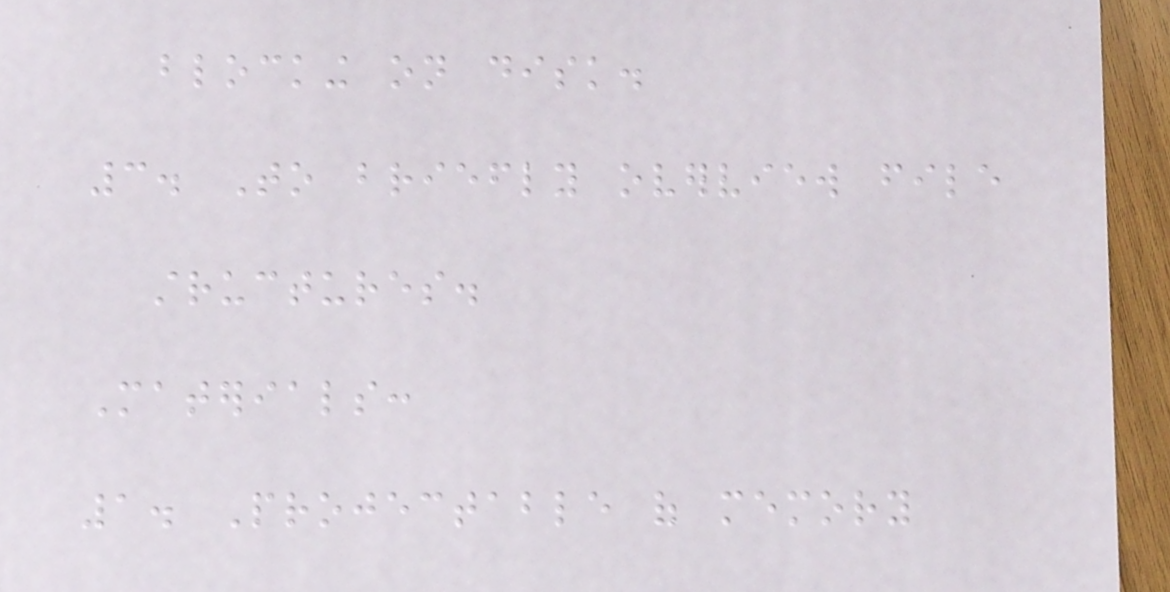blocking on disk.
3. To briefly overview file
structures.
Materials:
1. Projectable of memory
